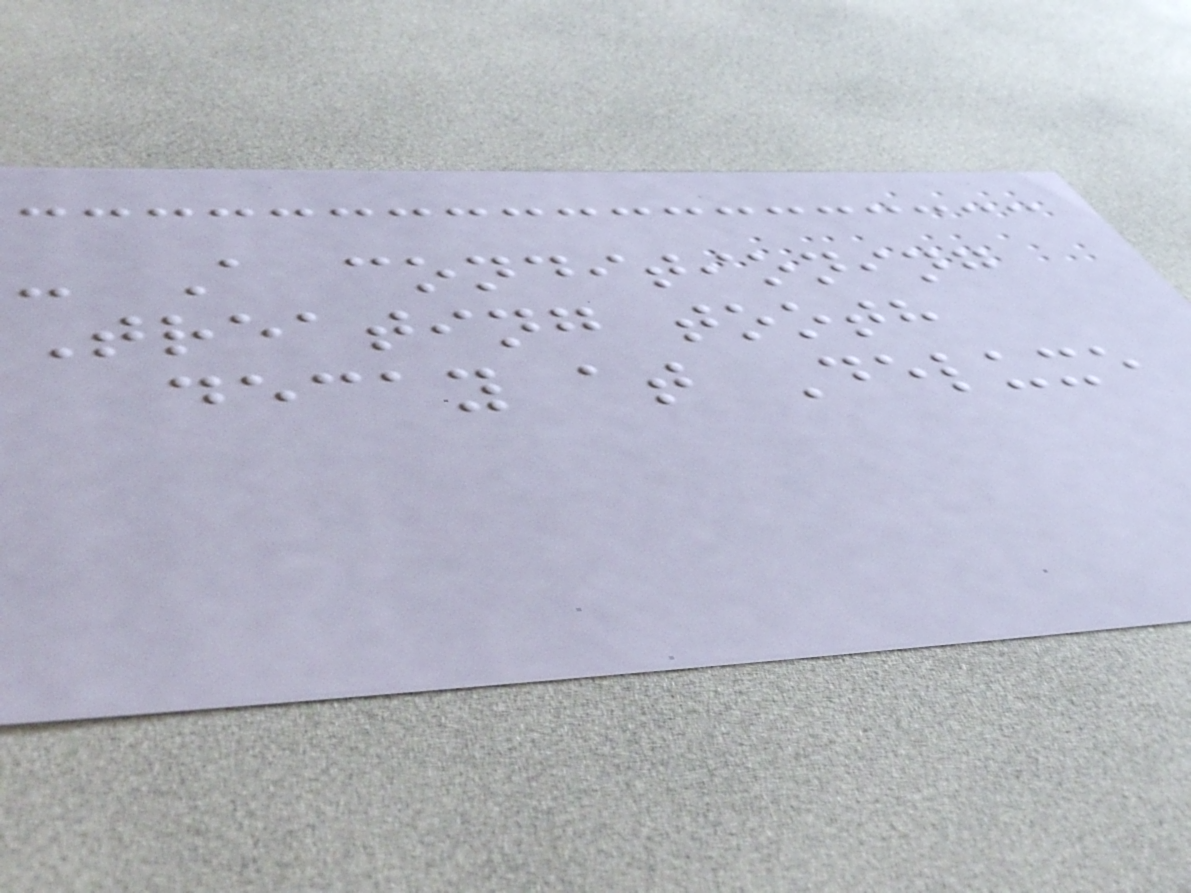- A conditioning
Treating tooth
decay at Deluxe
